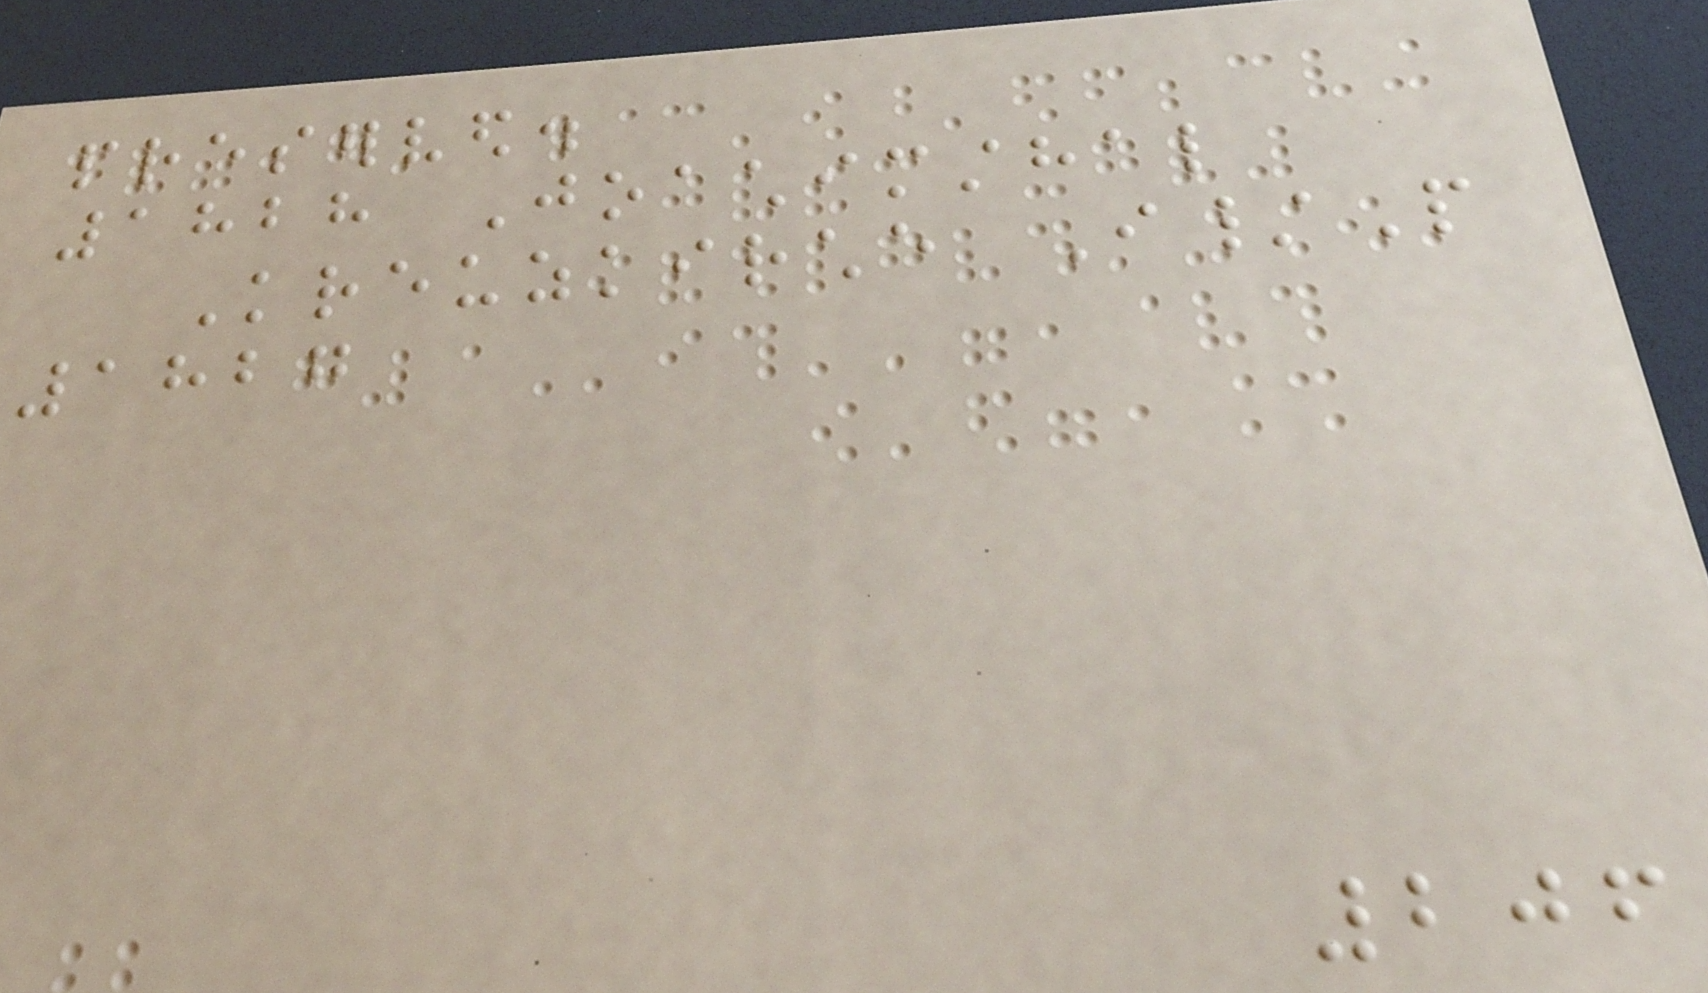preserved.
1828 Joachimsthal
Kreuzkirche I/P
1827
206
